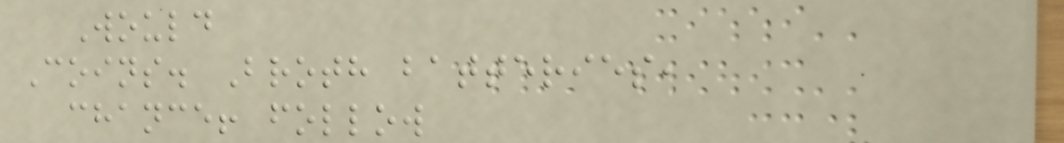Would
Coins. Broth batteries,
chance! follow
